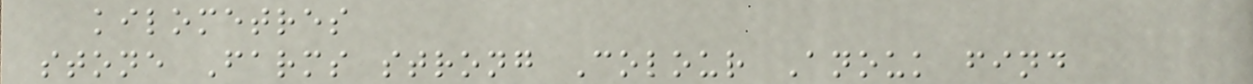kilometres
stone Farms strong Colour Anouk find
